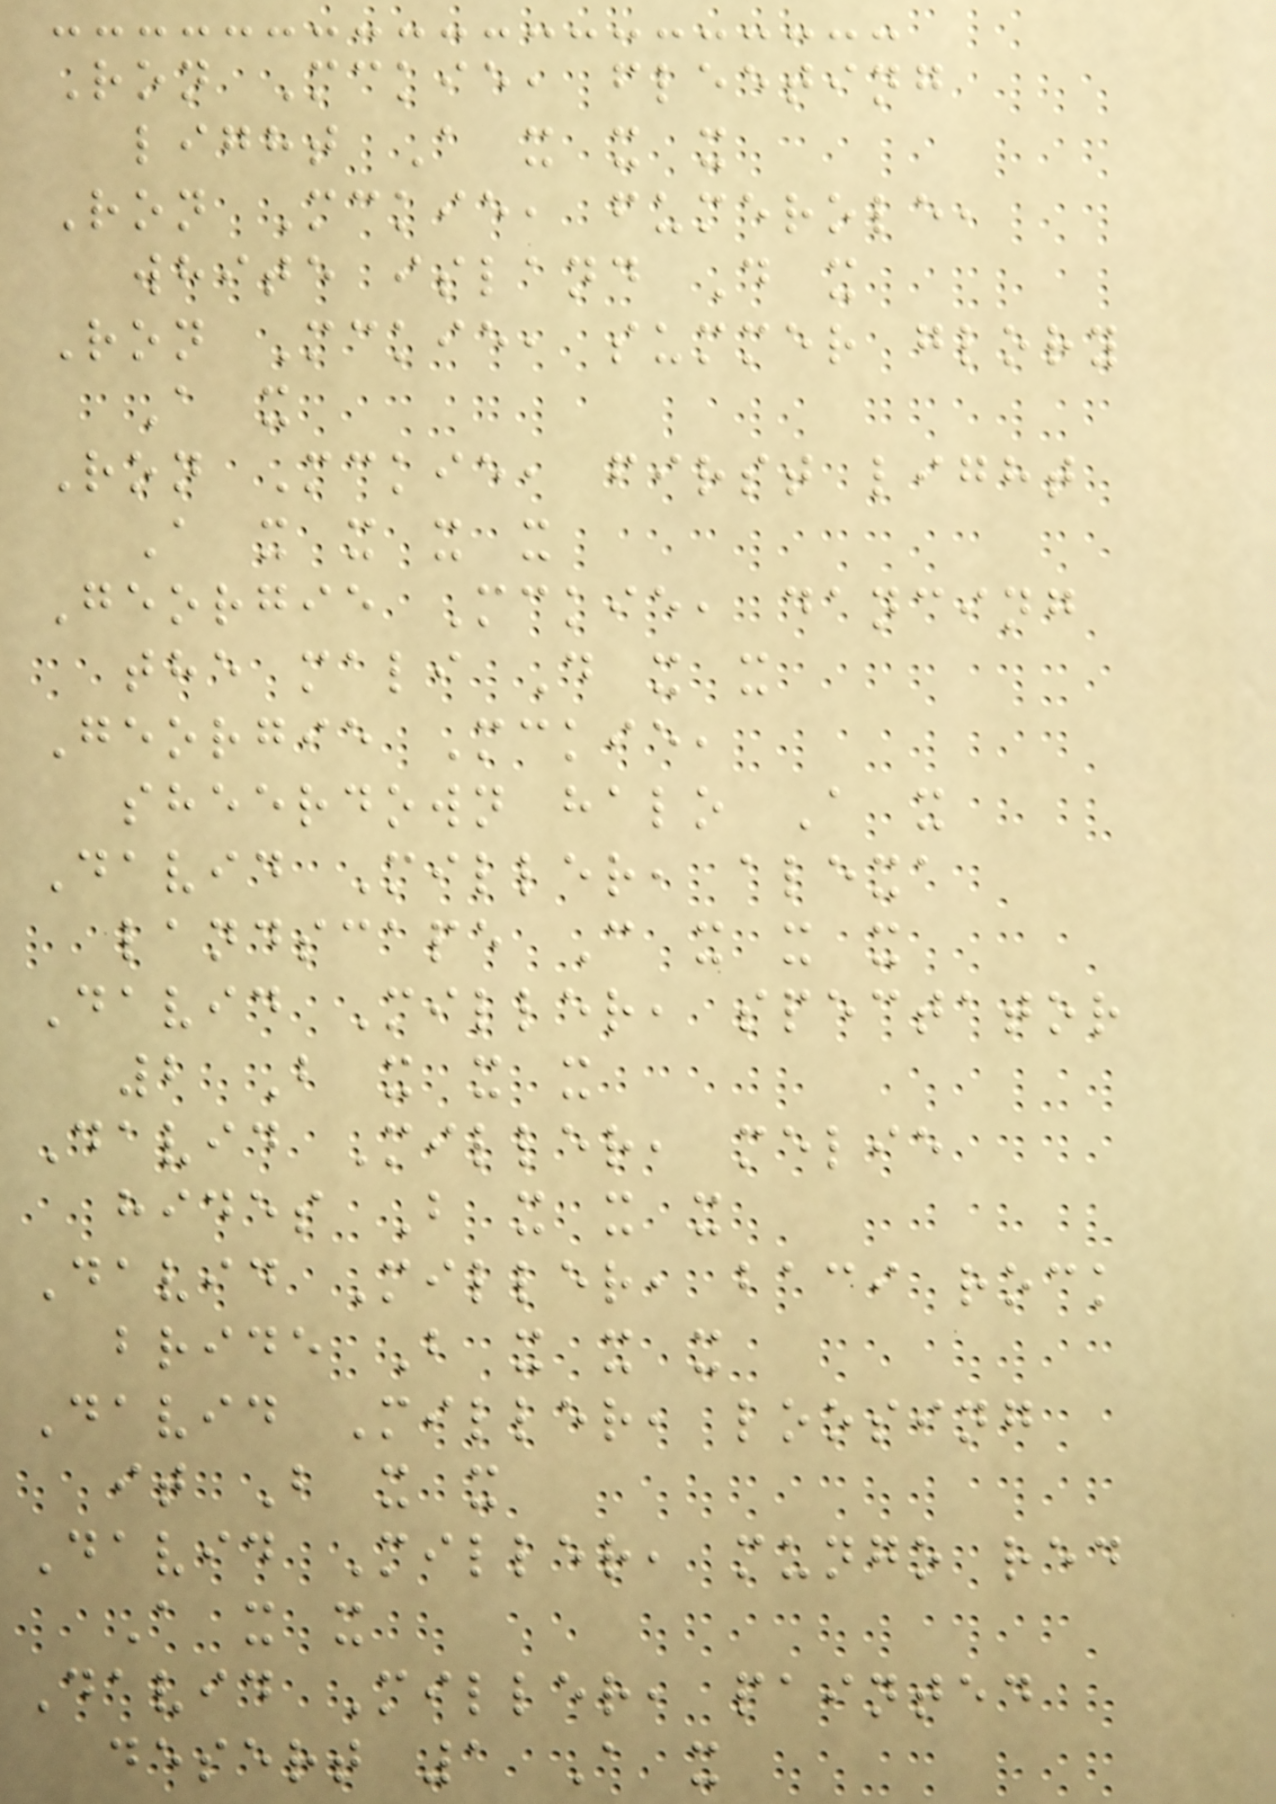Ron Mckie, fleeting
light A x x x
Ron Mckie, fumerole,
white island D x
Ron Mckie, summer glory
A x
Ron Mckie, first light
A x x x x
Georgie Mckie, dancing
the mali D x x
Georgie Mckie,
sheerdown halo A x
David Miller, alexa
landscape C x x x
David Miller, spectator
2 B x x x
David Miller, melie
hides B x x x
David Miller, baci rock
bride B x x x
David Miller, loosing
it B x x
David Miller, mungo red
A x x
David Miller, painted
desert 1 A x
